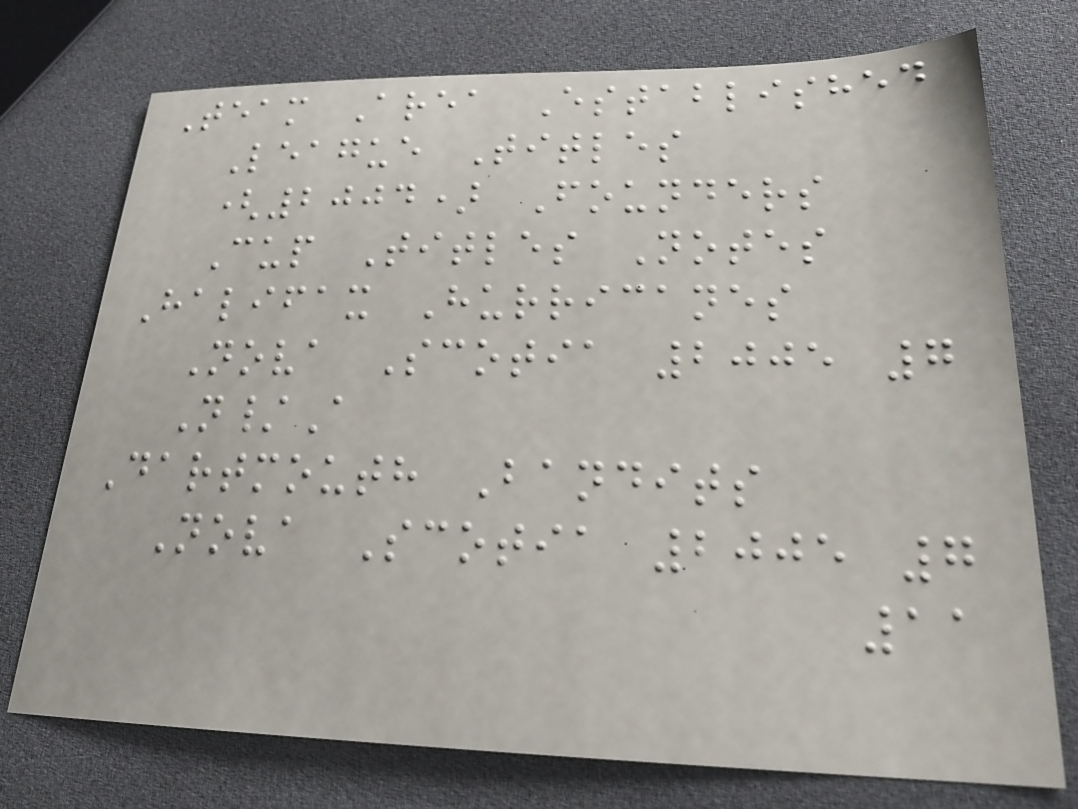Team Area Established
League Titles
(2004) Founders
Cup Titles Notes
Halifax Hurricanes
Nova Scotia 2005 7
N/A
Dartmouth Bandits
Nova Scotia 2005 7
11
